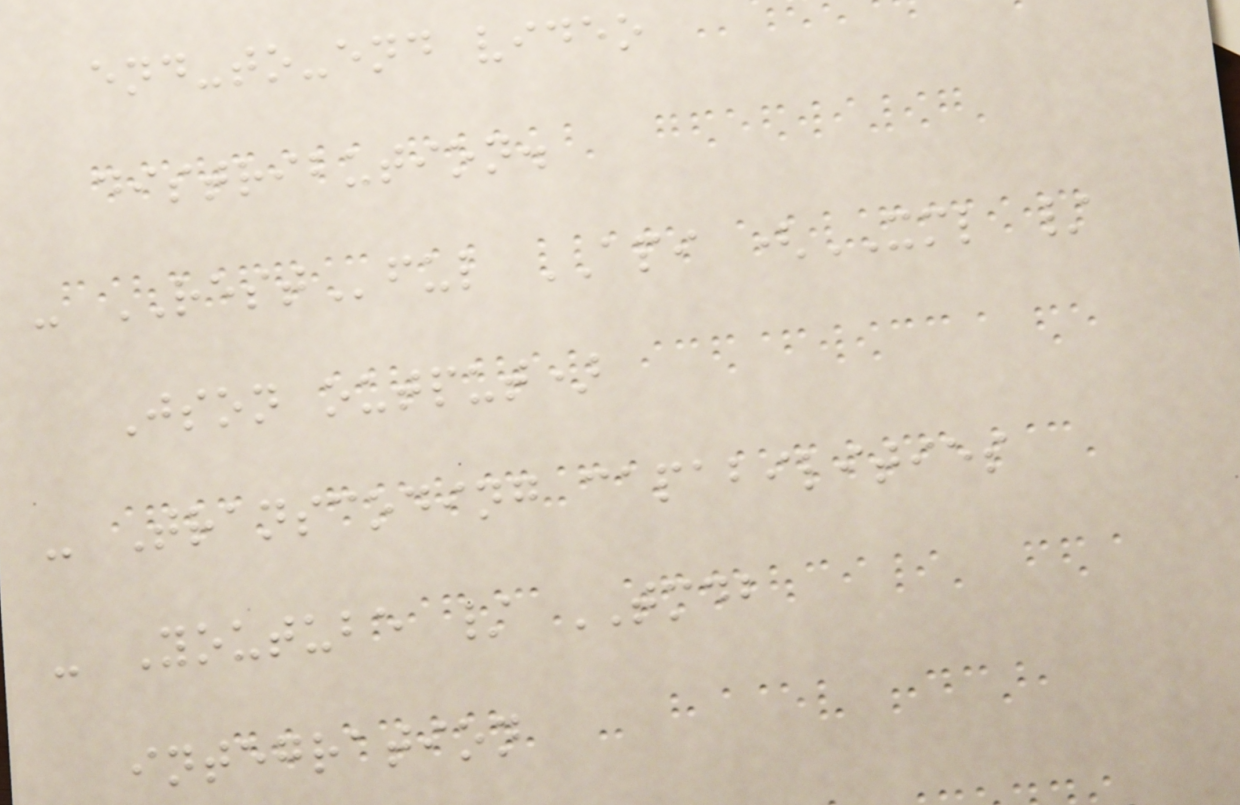end-to-end video
distribution.
- RESTful API (XML /
Json output)
- Transcoding capabilities
- Youtube / TMDB
integration
